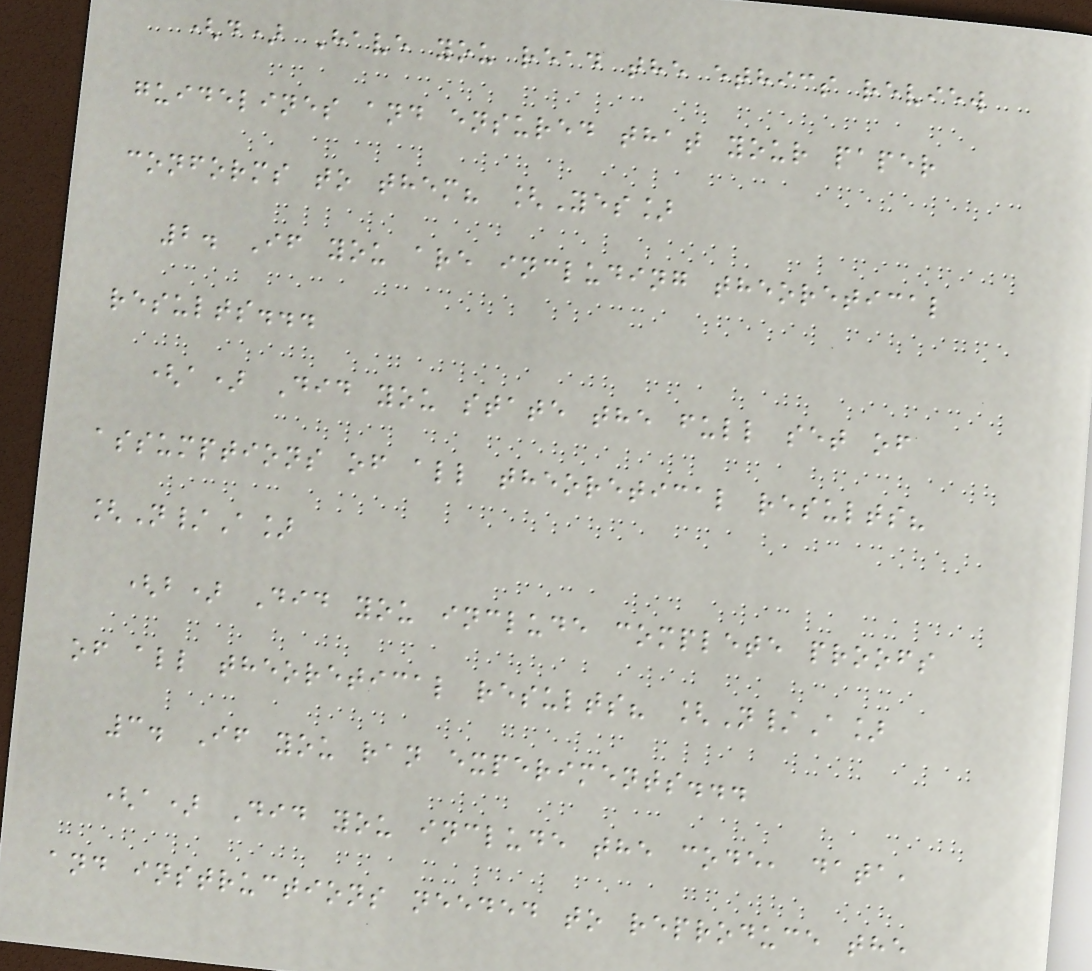(d) Have you read the ethics review
guidelines and ensured that your paper
conforms to them? [Yes]
2. If you are including theoretical
results...
(a) Did you state the full set of
assumptions of all theoretical results?
[N/A]
(b) Did you include complete proofs
of all theoretical results? [N/A]
3. If you ran experiments...
(a) Did you include the code, data,
and instructions needed to reproduce the
